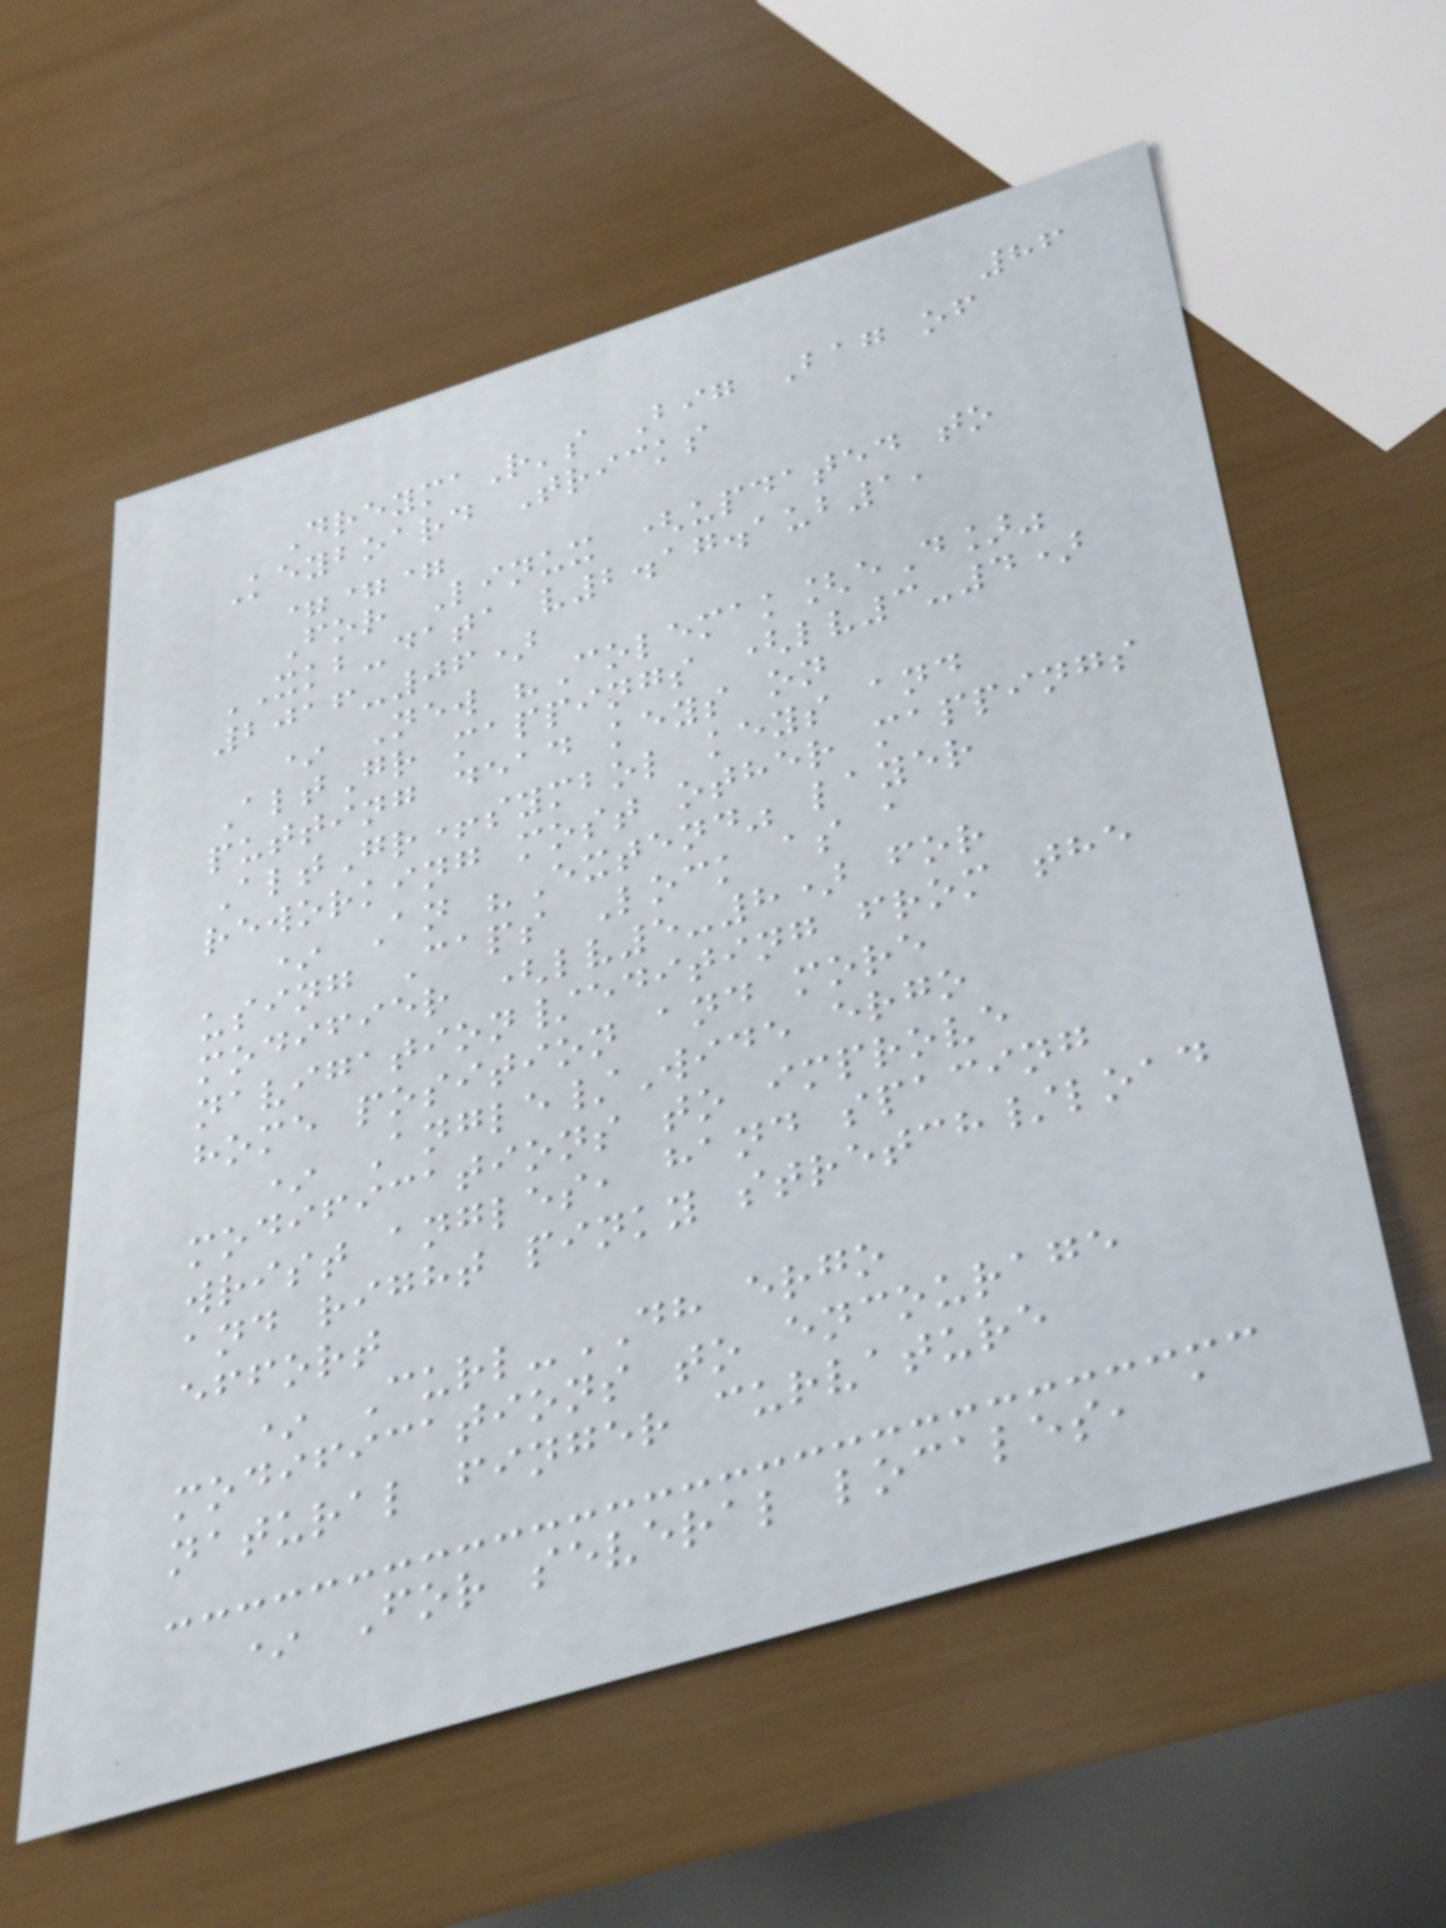86
DreymaR's Big Bag of
Keyboard Tricks
===
For Linux (updated to
XKB-data v2.17.1ub1,
2016-06)
* New "Colemak[eD]"
AltGr mappings (lv3-4)
putting dead keys on
AltGr+symbol keys and
reworking most other mappings
* An "Extend" layer
using Caps Lock as a
modifier (lv5-8) for
navigation/editing from the
home position and more
* Angle/Wide ergo
modifications to improve
wrist angles, hand spacing
and right pinky stretch/load
effort
* Curl-DH ergo
modifications to encourage
natural finger curvature
* For several locales, a
